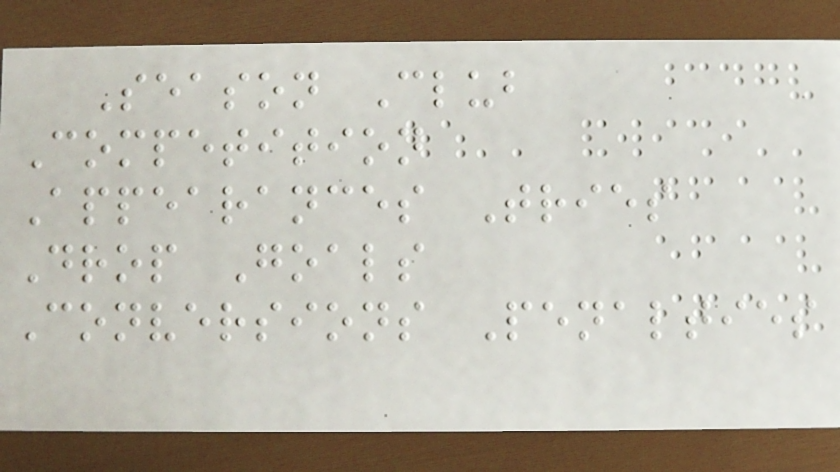Season Club
Competition
Appearances Tries
Drop Goals
Conversions Penalties
